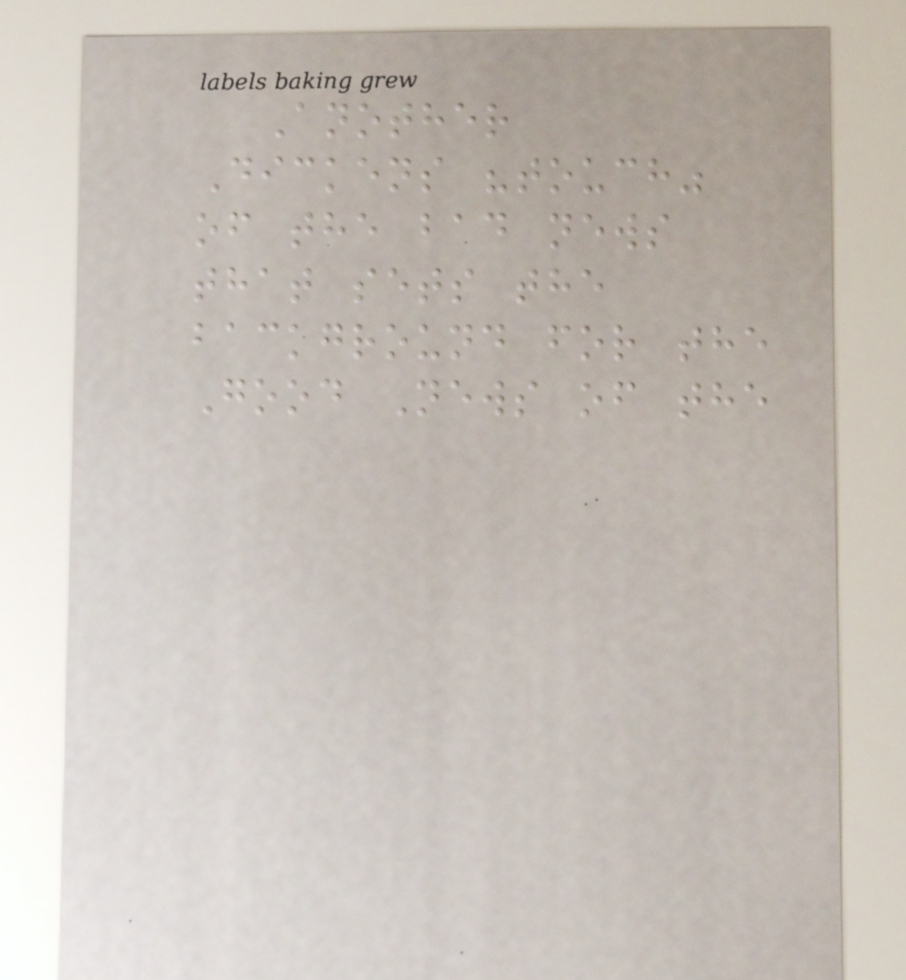Another
Dickens "touch"
of the bad news
that sets the
background for the
Good News of the
